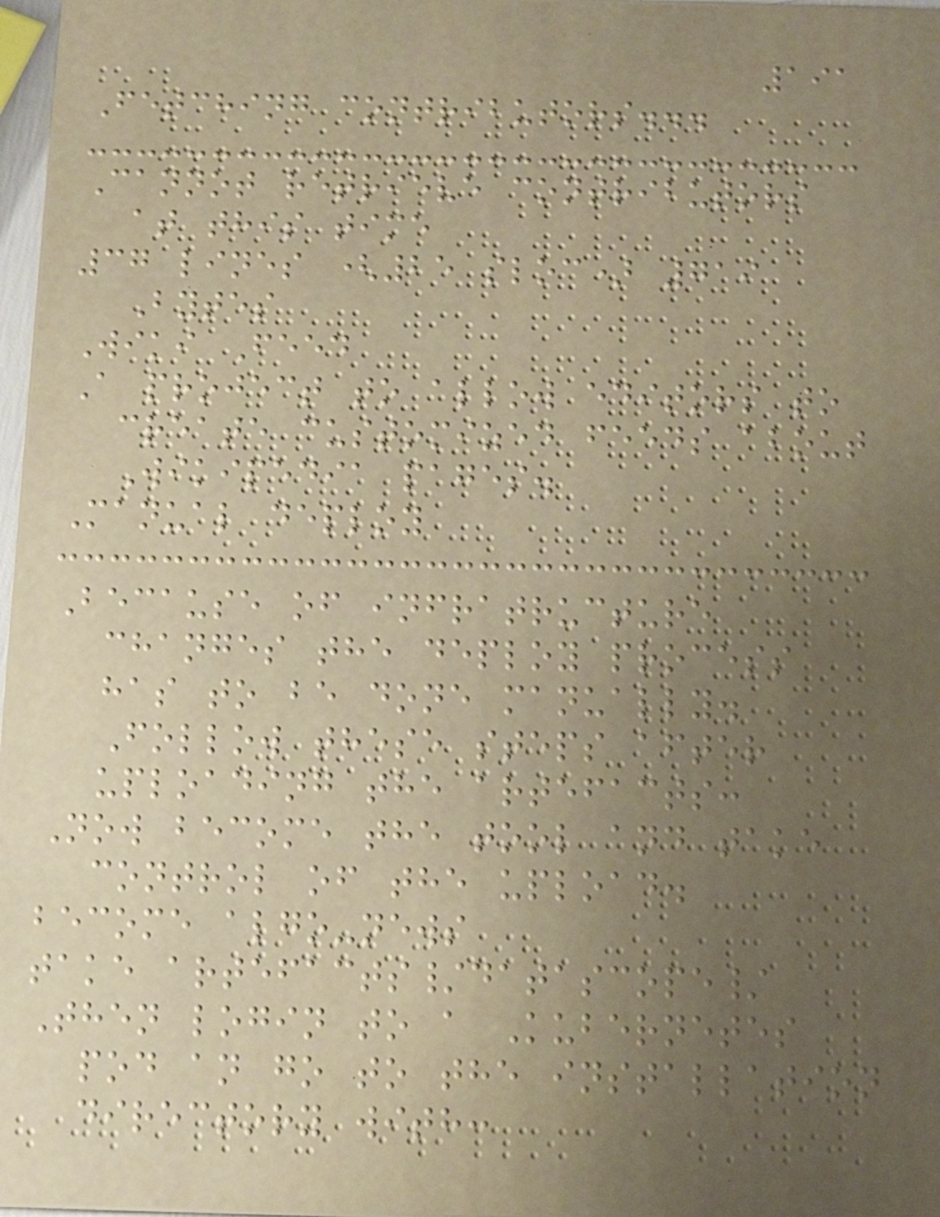191
Fetching contributors...
Cannot retrieve contributors
at this time
37 lines (25 sloc) 719
Bytes
Wiki Feed
A project to allow editors to
create customized feeds about
Wikipedia pages.
Manual deploy
Because of infratructure
changes the deploy process
has to be done manually.
Follow these steps after
uploading the artefacts:
Now become the tool and take
control of the upload.
become algo-news
take artefacts/datascope/
Then login to a Kubernetes
pod an go to the installation
directory with:
